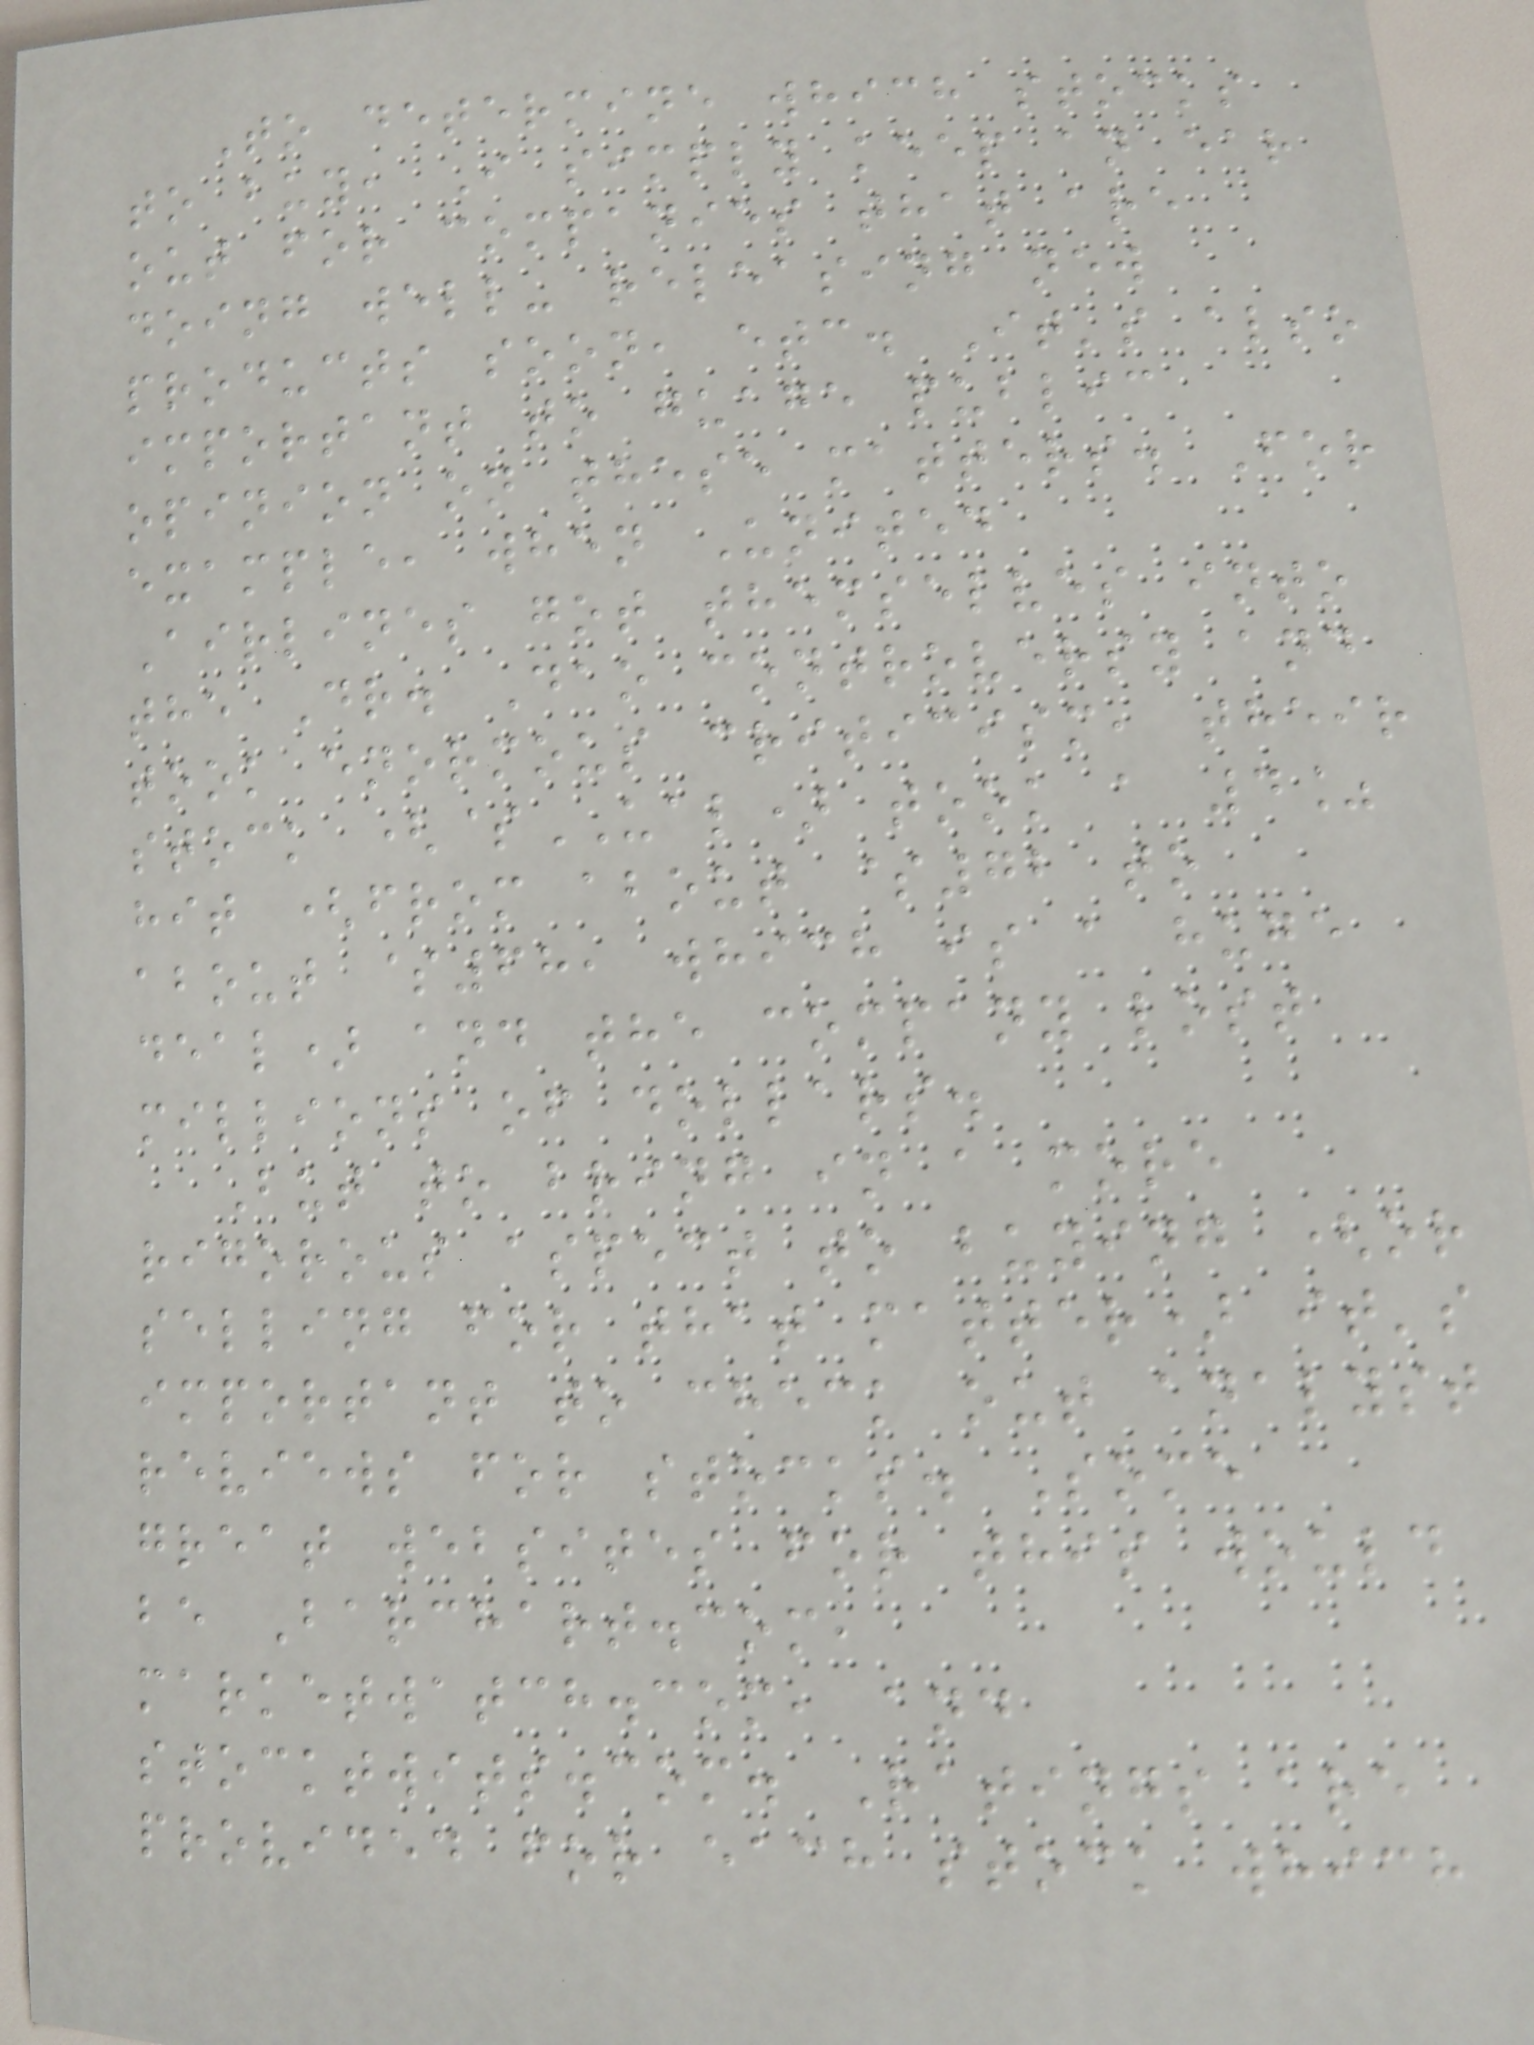To determine which stocks
to buy, I simply keep an ear
out for companies that are
doing well- releasing new
products soon, etc. It's also
important to guage public
opinion on these matters. For
example, when United
Airlines got themselves into
the Dr. Dao controversy and
took enormous criticism, their
stock ($UAL) took a 4%
hit (from about $72 to
about $68, which is a huge
deal) and the company lost
millions of dollars.
But to bring in a more
rigorous aspect to buying (or
selling for that matter) it's
important to check out analyst
reviews for stocks. Some
great websites for this would
be Barchart.com,
marketwatch.com, and
stocktwits.com. Ratings are
provided for each stock which
